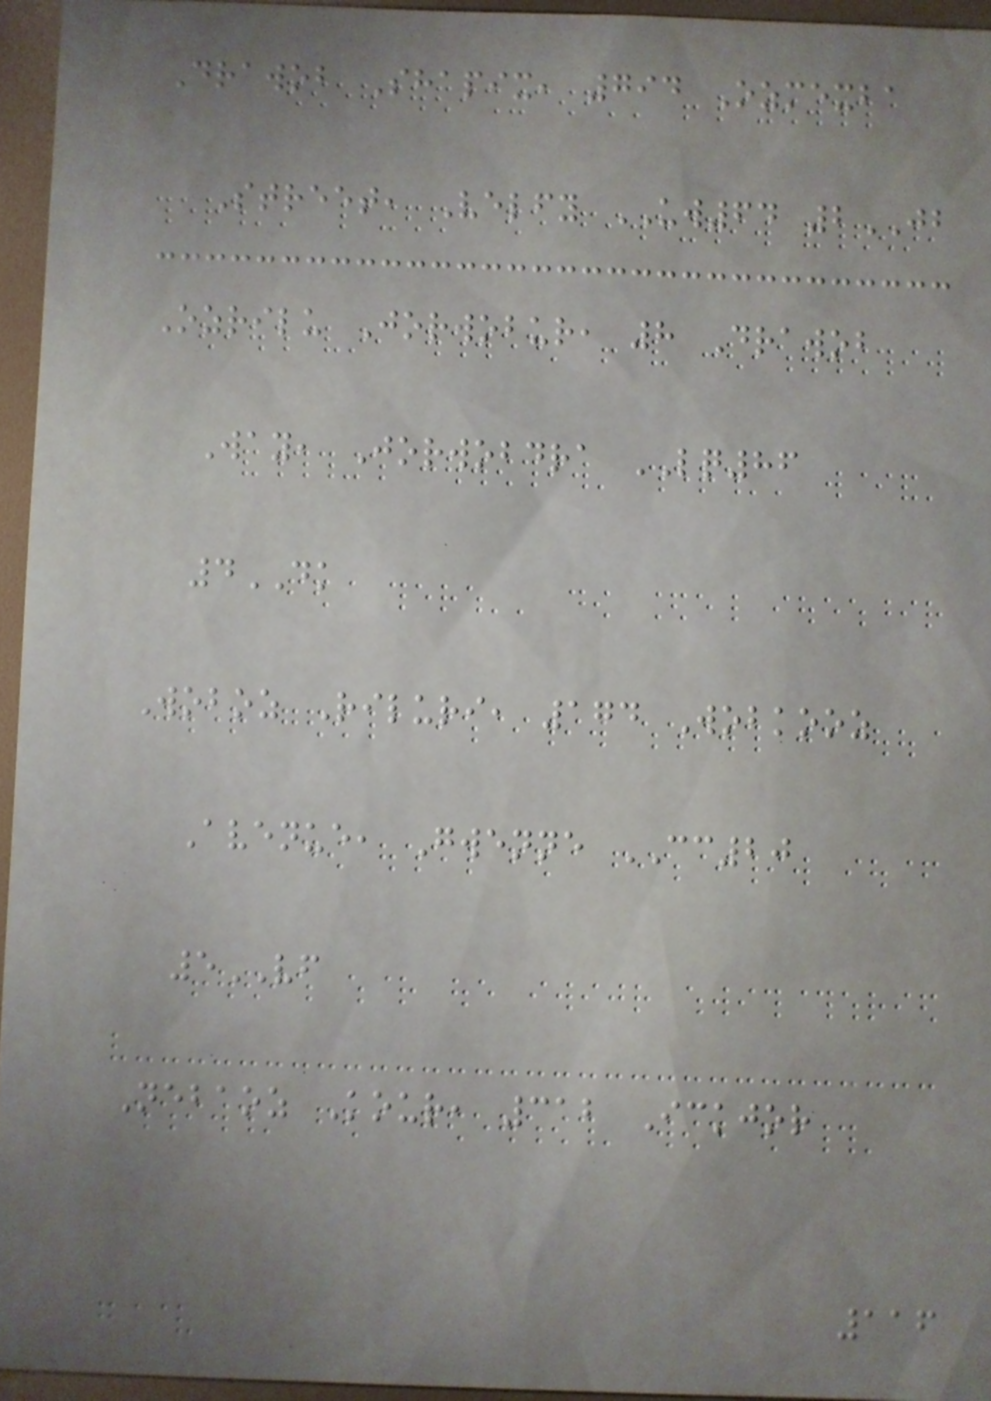Drawob Shapix, 794 Ozmexba
Street, Velfy UW64 2JB
Ozrilu Jorwobur, 8 Drawob
Way, Jorwobdra LQ86
4DK
Woboz Riluri, 174 Wobkooz
Avenue, Gwenne CC20
5VF
Nebaoz Kour, 312 Ickjor
116
